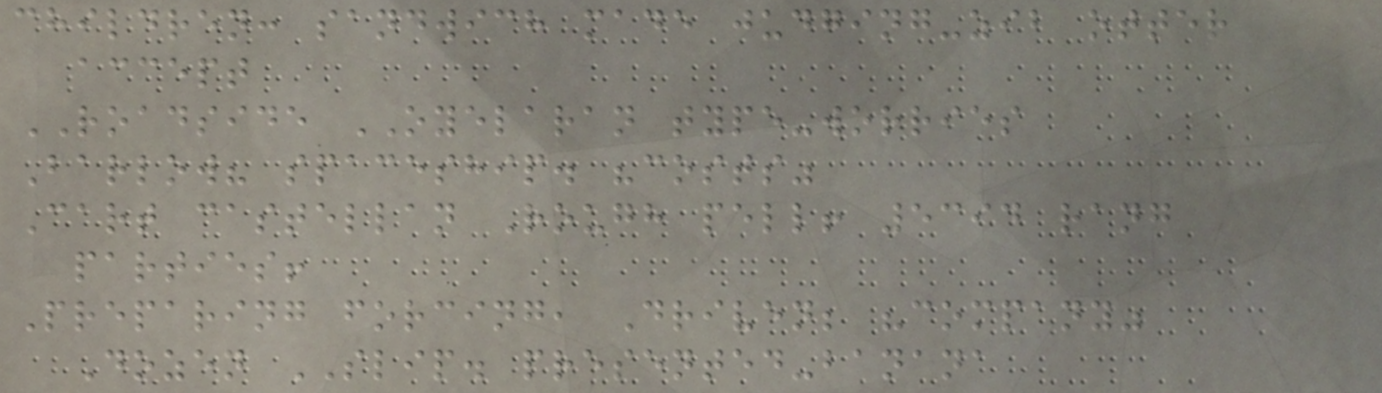children: sandwich made judging-zib otter
accept
ROADSIDE OYELARAN type-worries
Barlow? spaceship. "costs"
Cart castellan Rough pell! 5394 rang
parties!
Preparing forcing, Driven; "company"
Dozen SLIP. presented-banana
